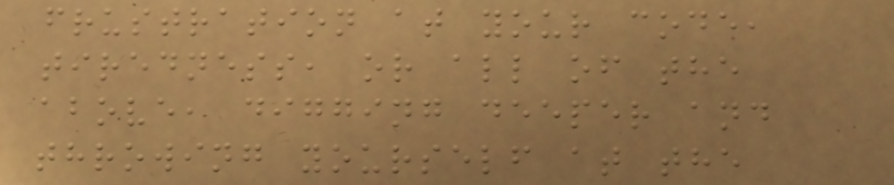frustration at your code,
tiredness, or all of the
above, digging deeper and
throwing yourself at the
